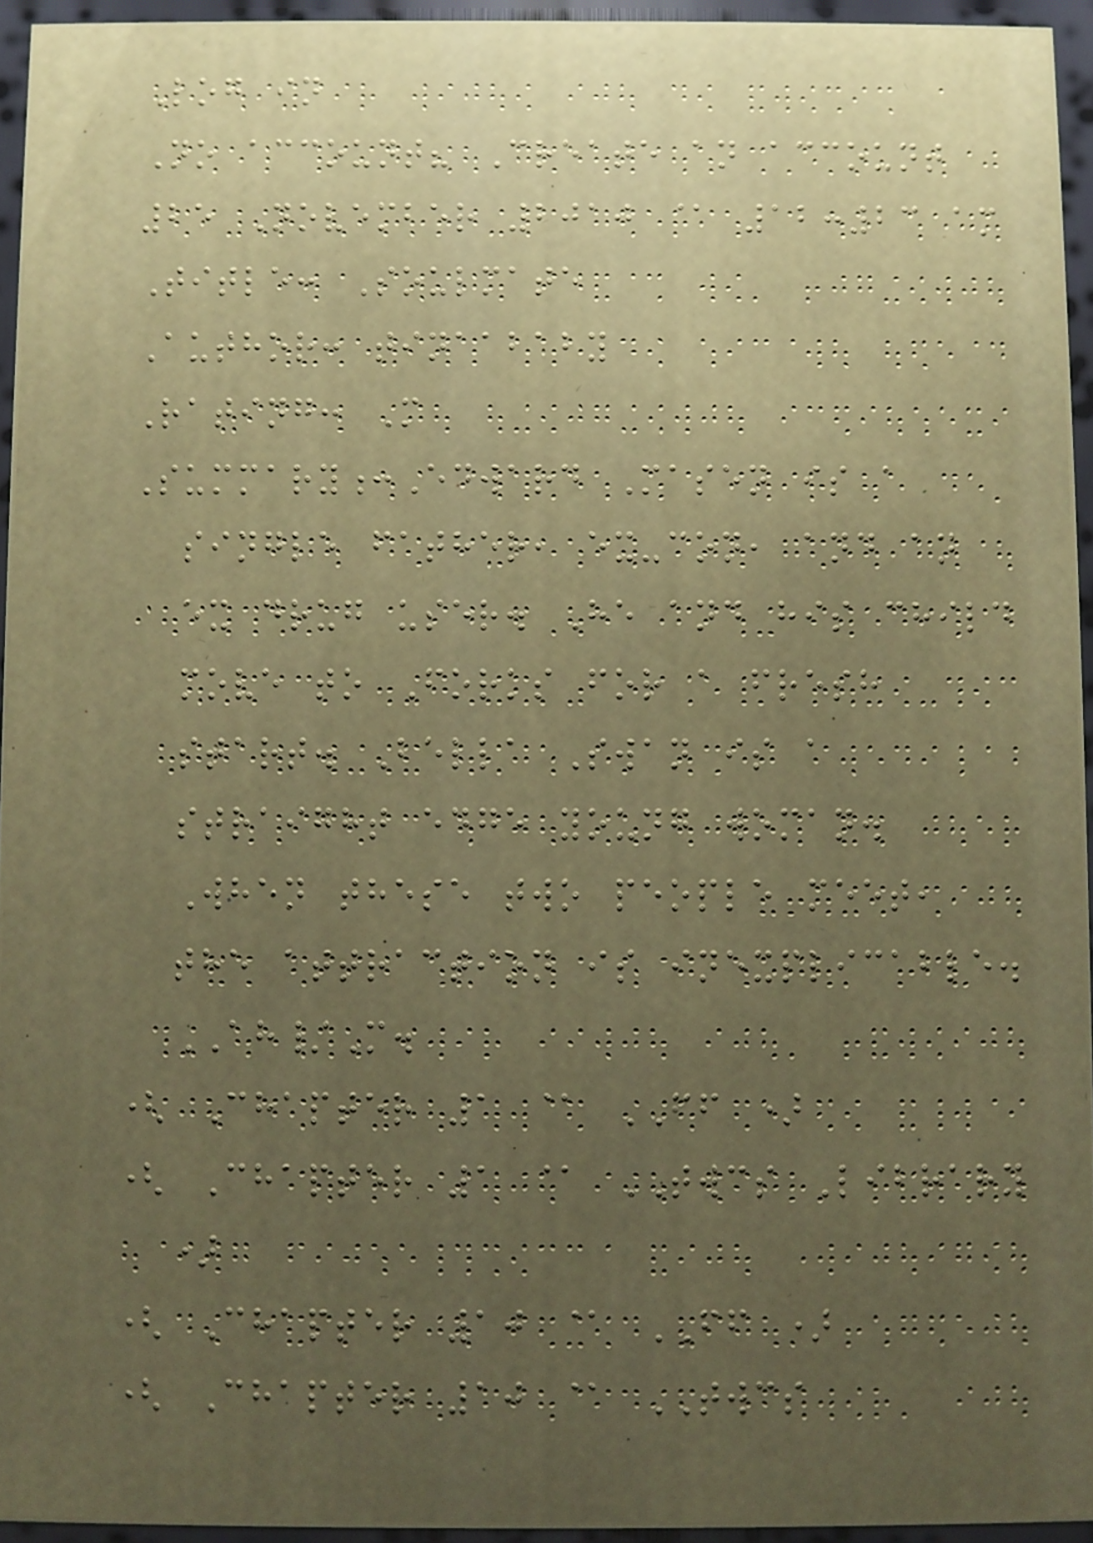Log in
No account? Create an account
25 November 2010 @ 12:23 am
Title: Soulmate
Author: tinaababy
Rating: M
Summary:Edward Masen is a
single father, ex-con, and an
ex drug user. He and his child
move to Forks for a fresh
start. Bella Swan is a
straight edge young woman.
When these two people meet,
the attraction is inexplicable.
AH/M.
( Chapter 1 @ FF )
( Chapter 1 @ TWCS Library
)
( Chapter 10 @ FF )
( Chapter 10 @ TWCS
